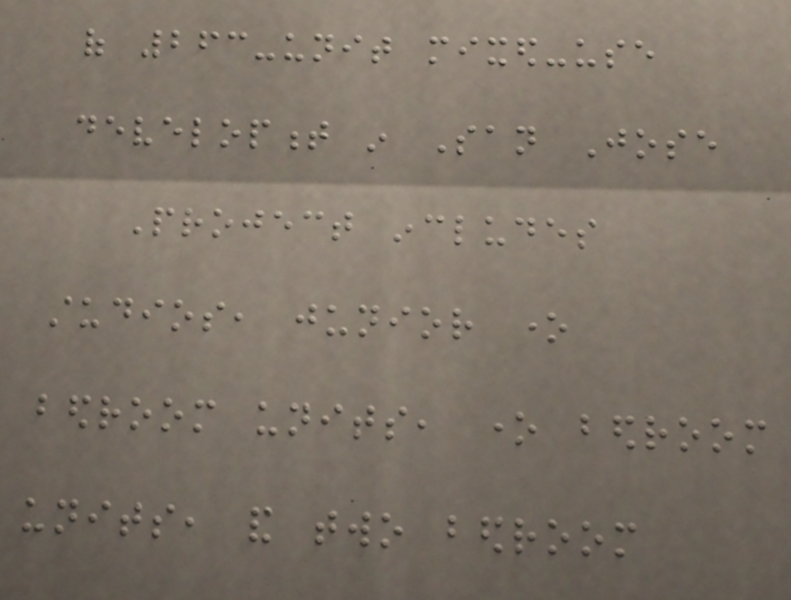of 263-unit mixed-use
development in San Jose
Project includes
studios, junior one
bedroom units, one bedroom
units, and two bedroom
